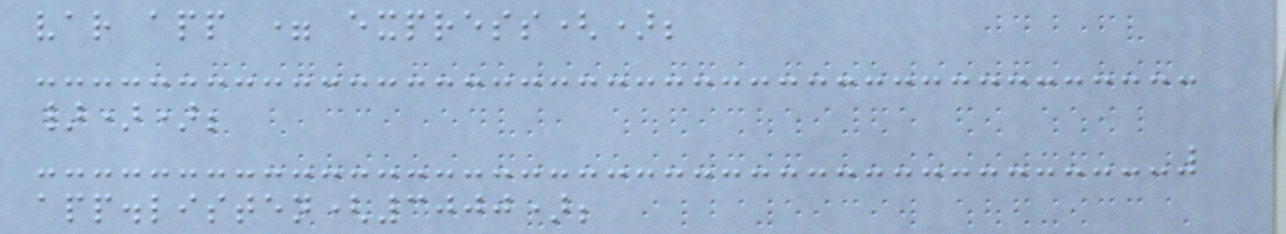var app = express();
}));
app.listen(3000);
